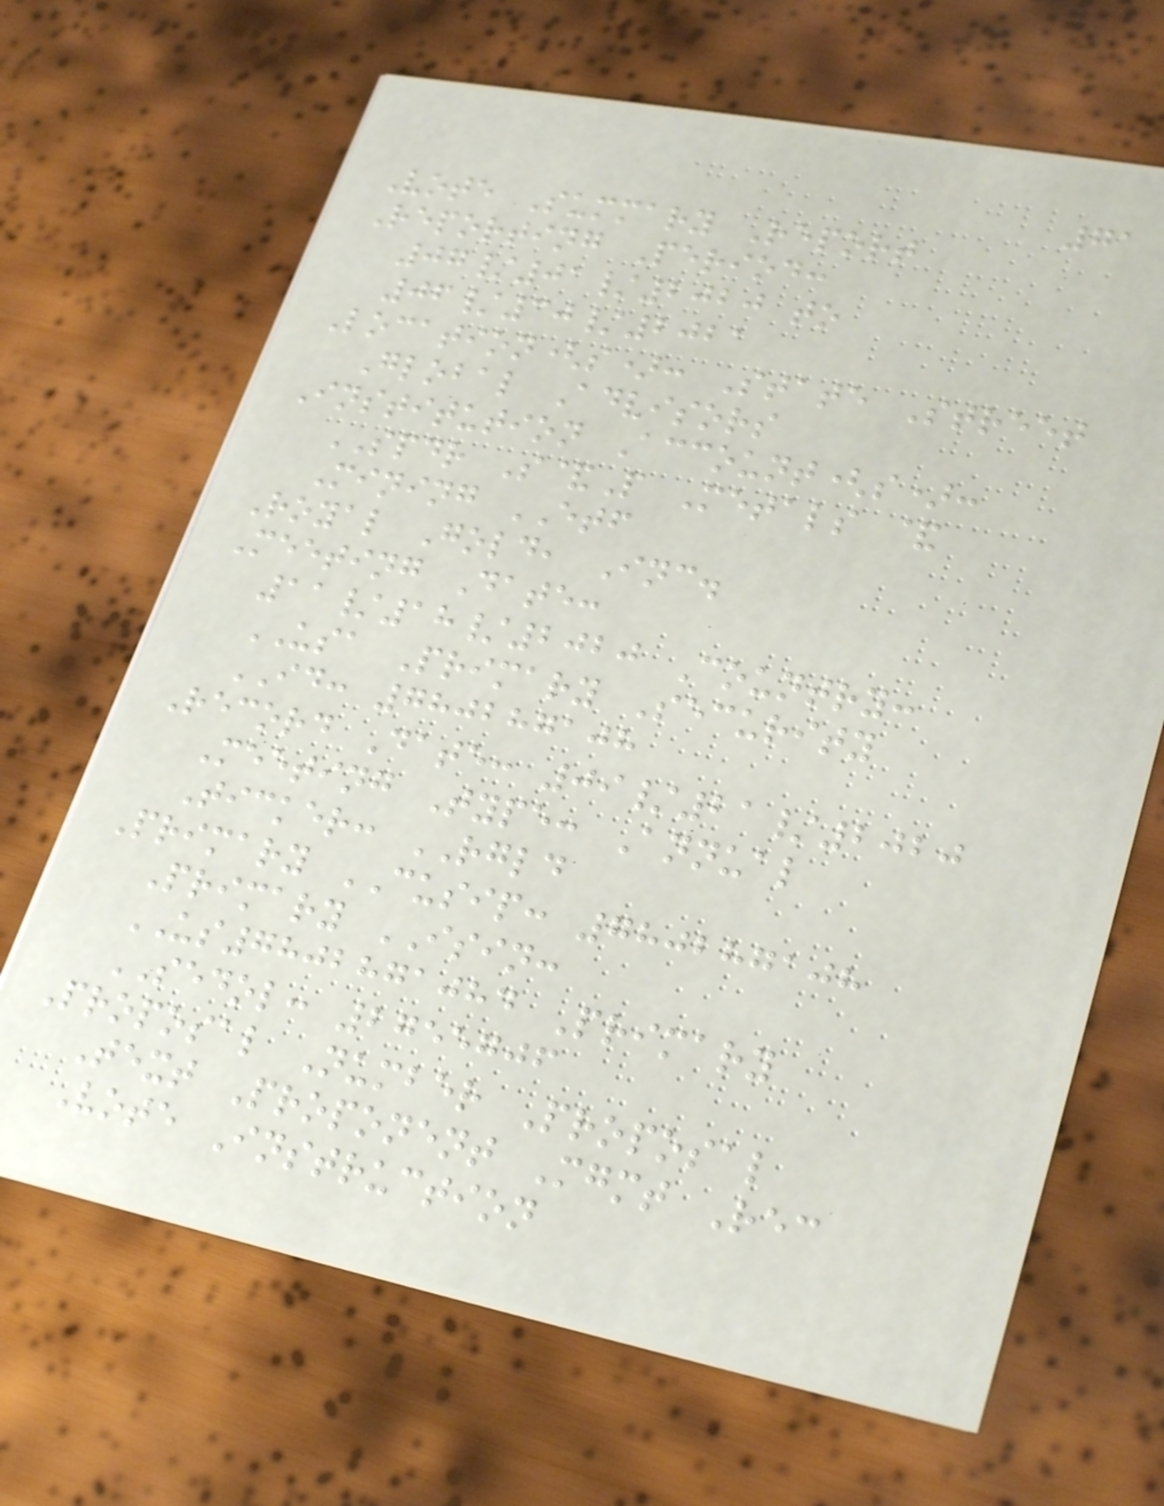71
Vote Summary Report
Reporting Period:
07/01/2020 to
06/30/2021
Location(s): State Street
Global Advisors
Institution Account(s):
SPDR S&P Metals &
Mining ETF
Royal Gold, Inc.
Meeting Date:
11/18/2020 Country:
USA Primary Security
ID: 780287108
Record Date: 09/21/2020
Meeting Type: Annual
Ticker: RGLD
Primary CUSIP: 780287108
Primary ISIN:
US7802871084 Primary
SEDOL: 2755706
Proposal Number Proposal
Text Proponent Mgmt Rec
Vote Instruction
